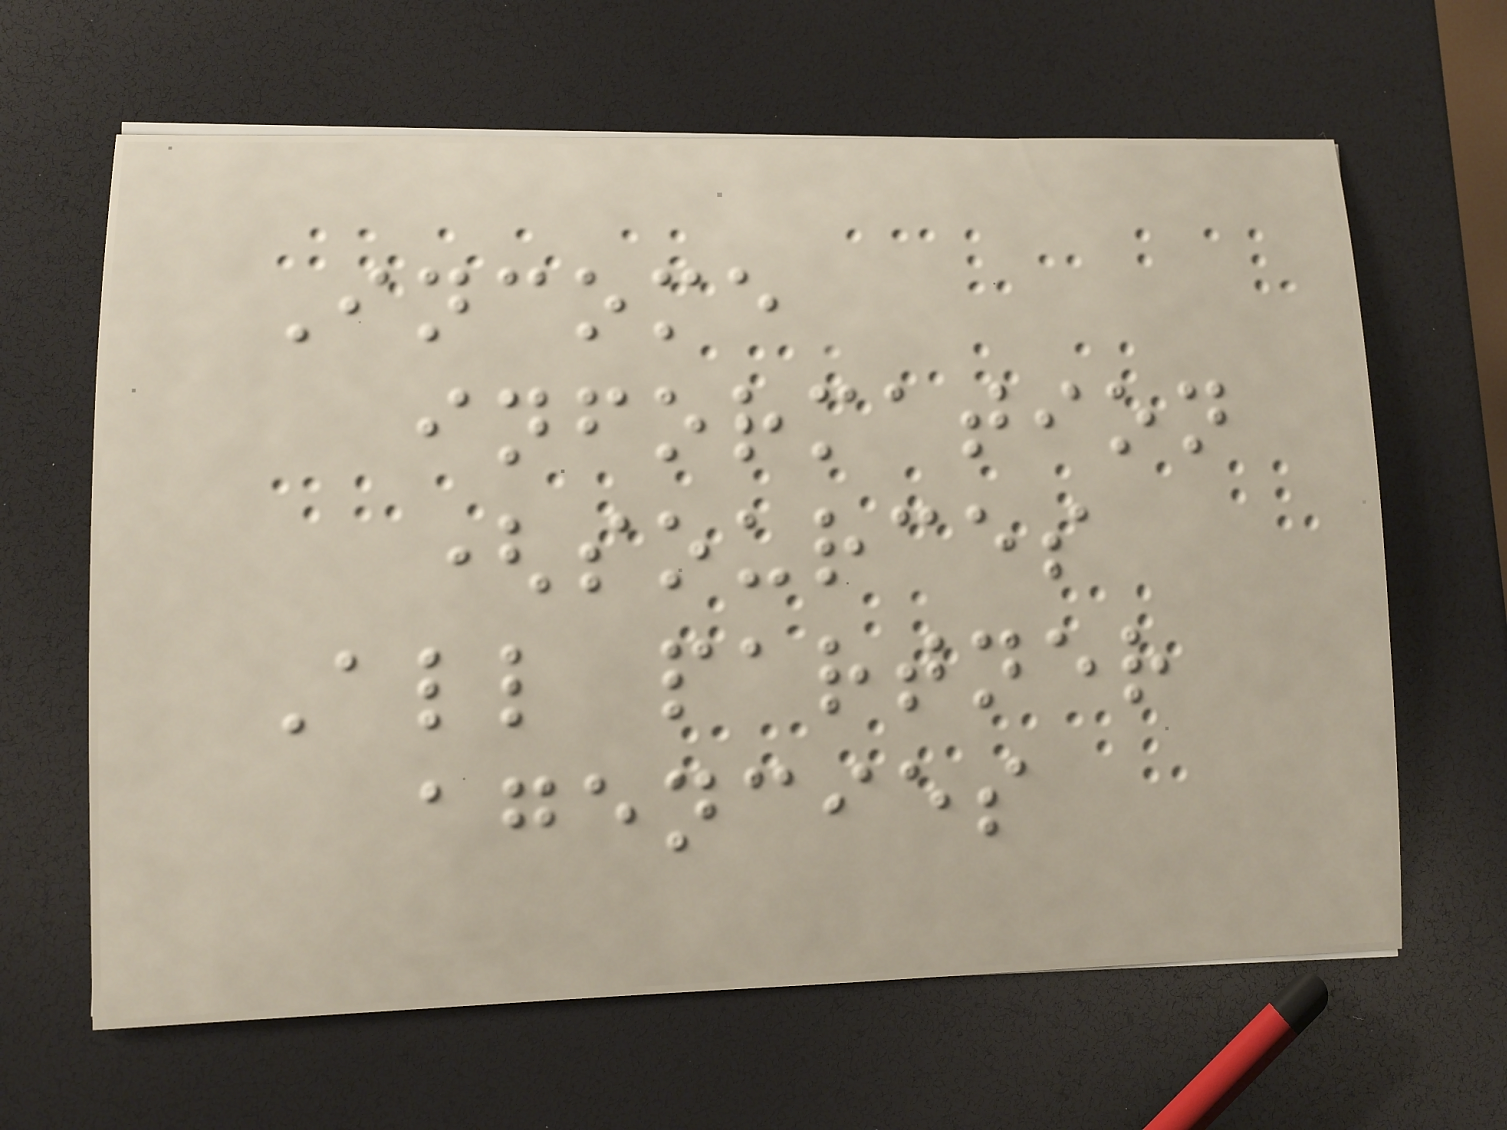Income
information
(sources
All partner
agencies
